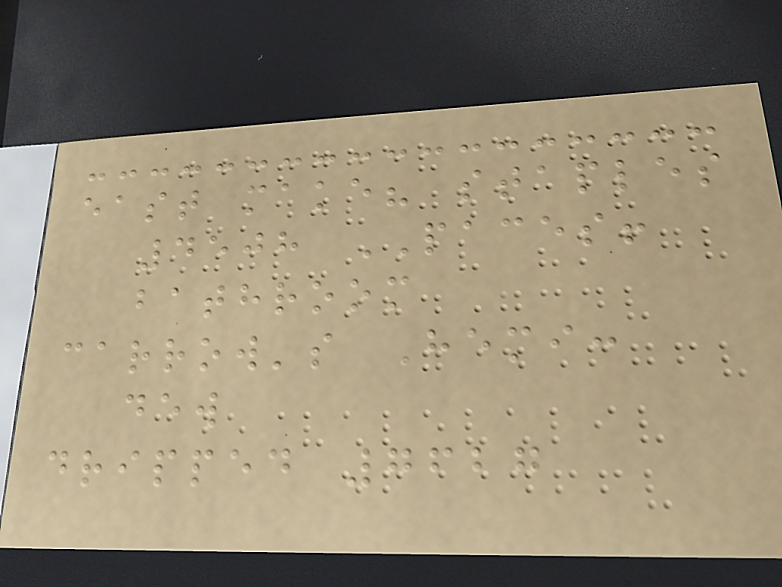east make? staples
4508 PACES!
bathroom
carrow's Hemi:
dew
dripped 7627
